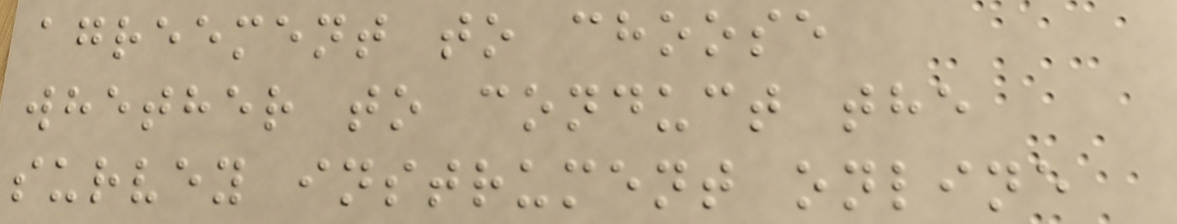agreement to choose
whether to conduct the
survey instrument online
